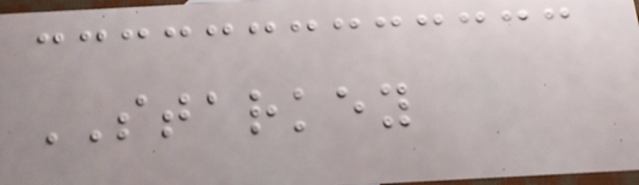STARKEY
